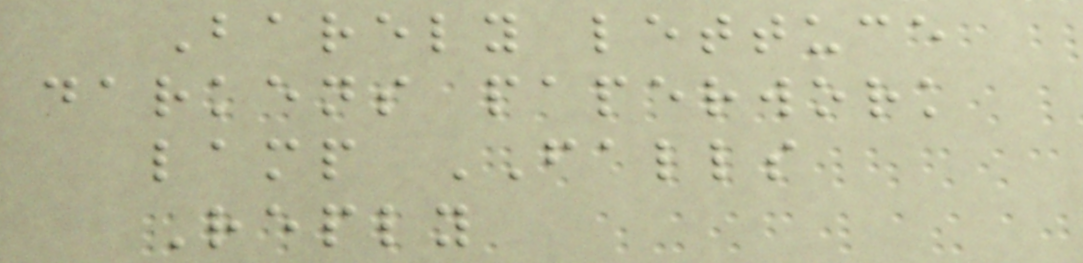Barely lettuce
darkens paperwork
lamp FALLS
Reply
